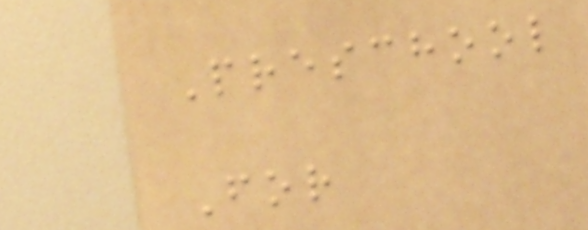Preschool
For
